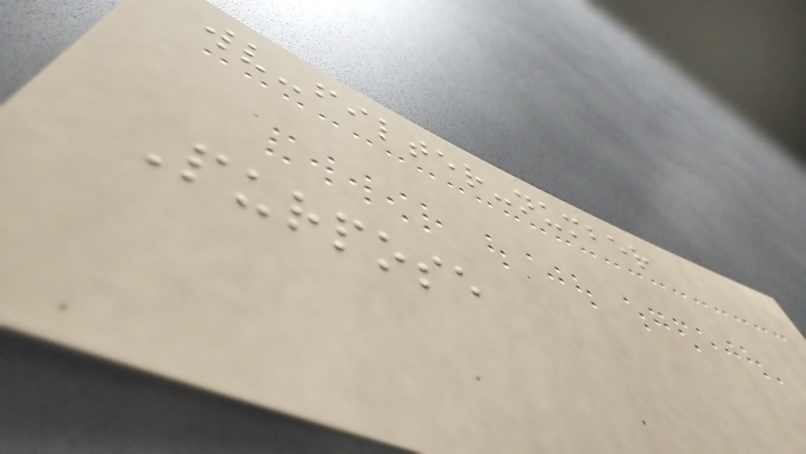wv-filter-number
Purpose
